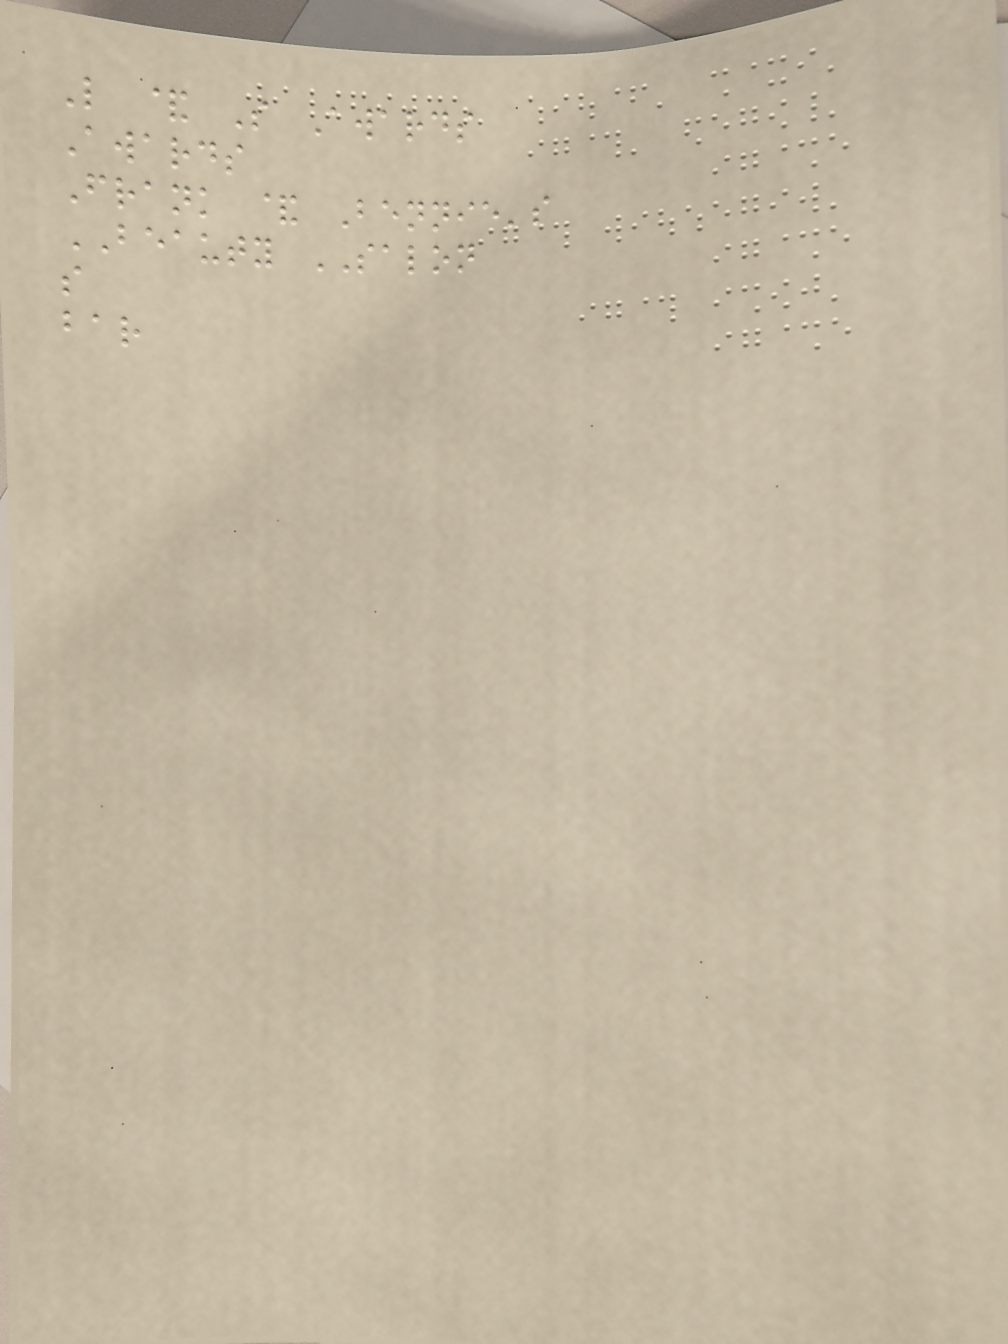L & S Awards
Awards
Frank & Bennie's
BEAUTY SALON
s
bar
